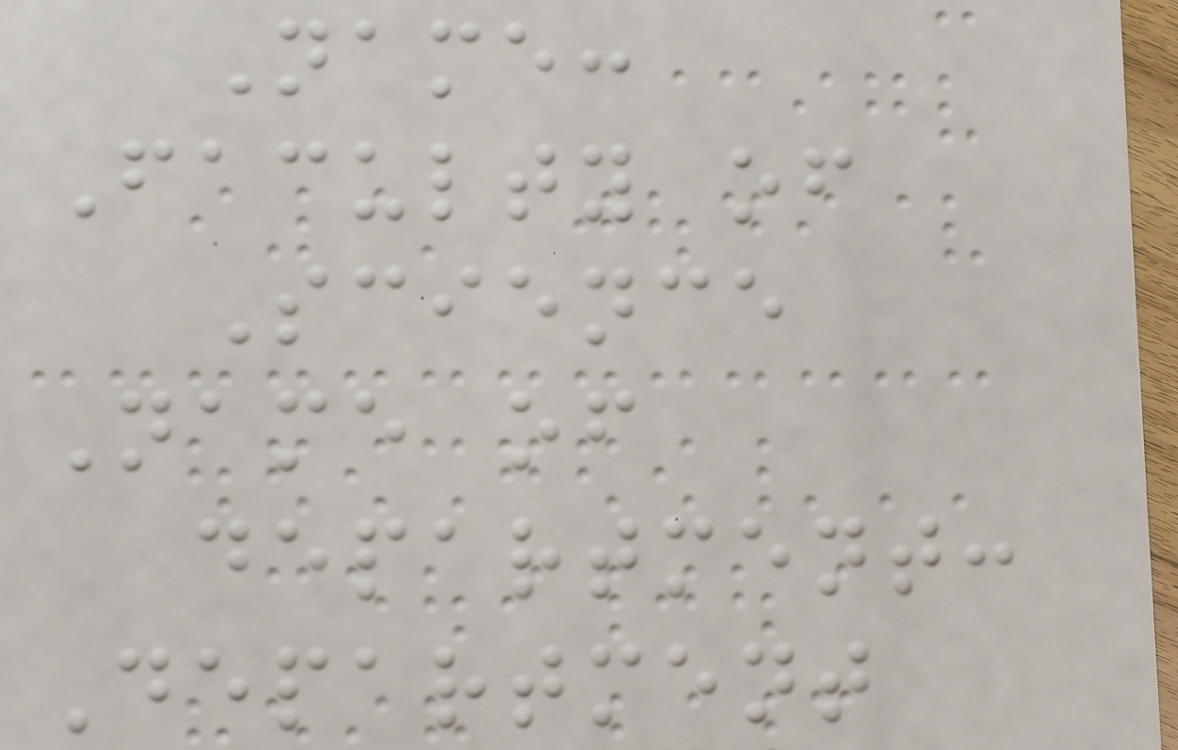Name:
Faculty of
Science
Name of
department:
Department
